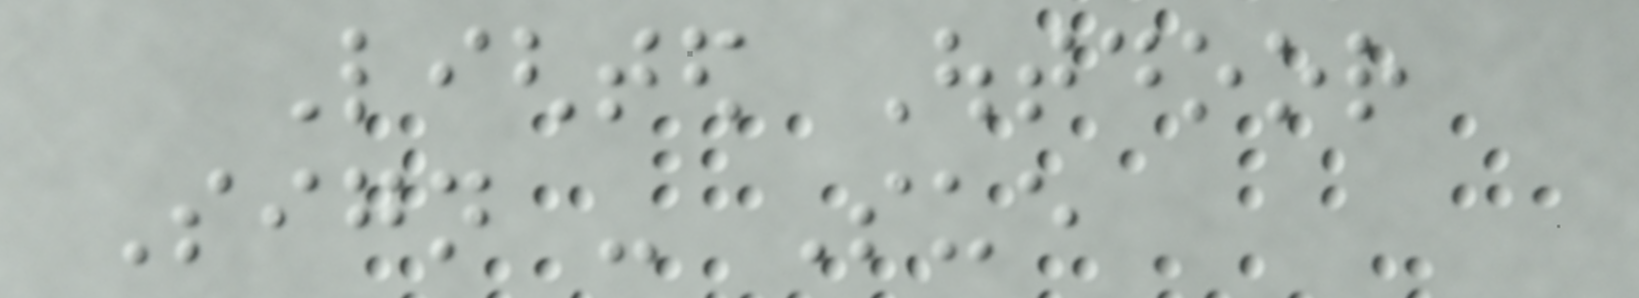Lighted Outdoor
Sign - Sue
